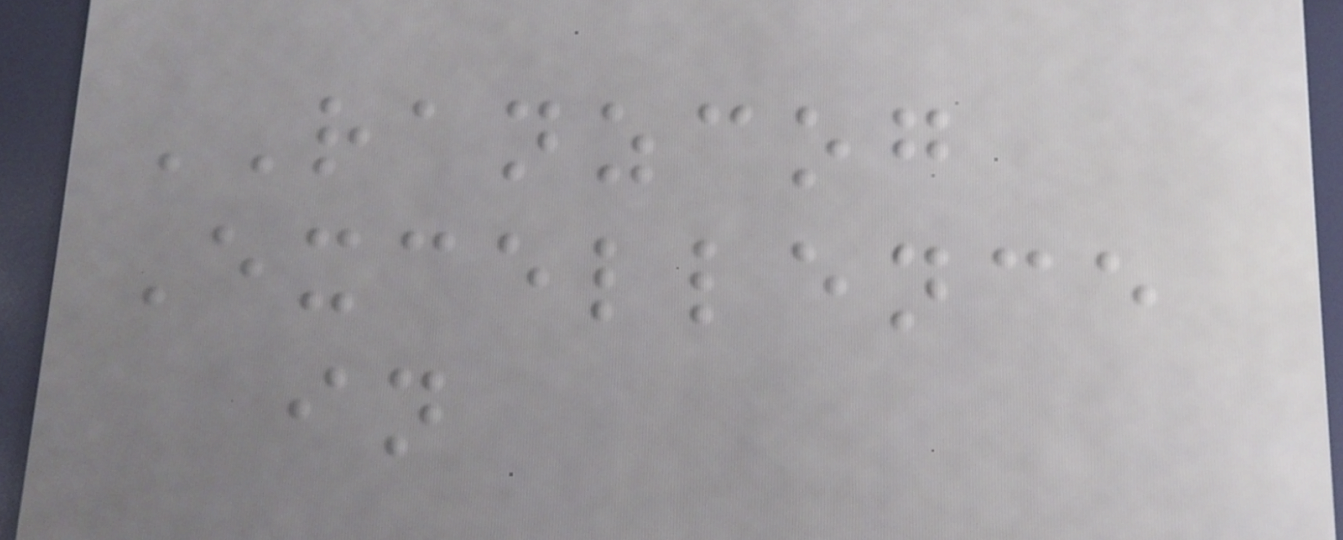RANZCOG
Excellence
in
